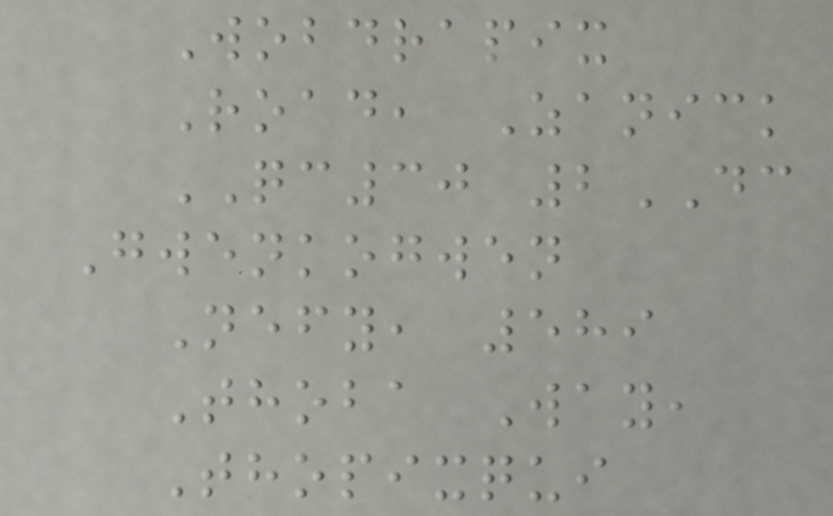Wobdrapix
Road, Zanick
QC30 2DC
Gwenkogwen
Nefy, 589
Thoba Way,
Thopixqui
